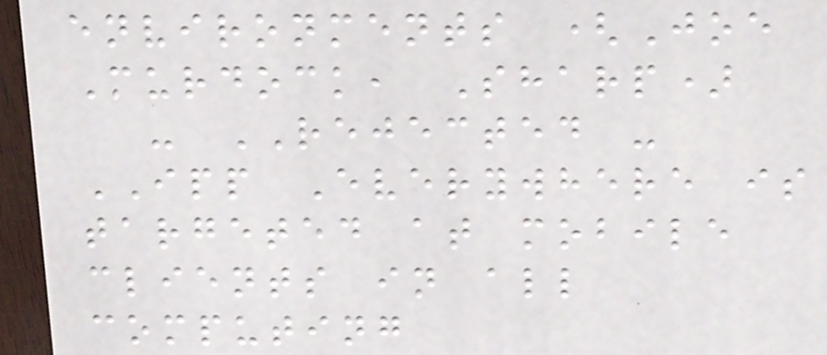environments (Joe
Murdock, Sharp)
- REJECTED -
IPP Everywhere is
targeted at mobile
clients in all
computing
